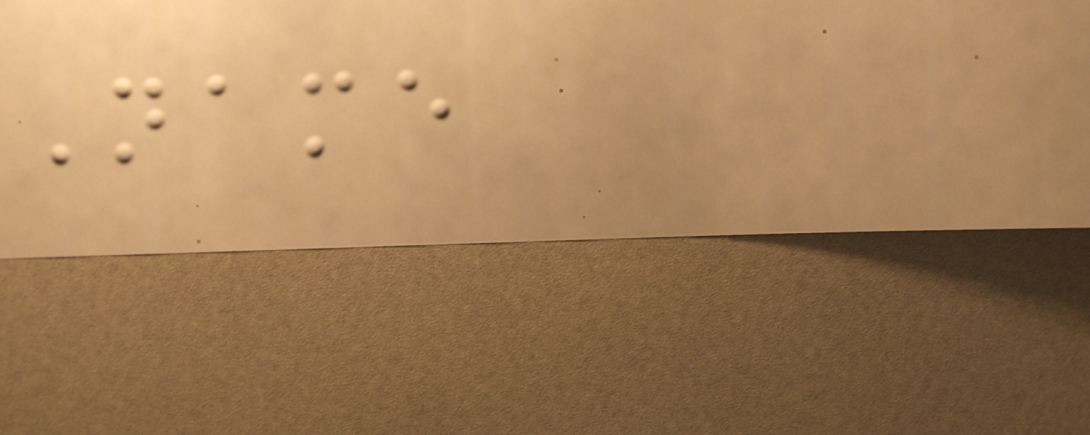Name
